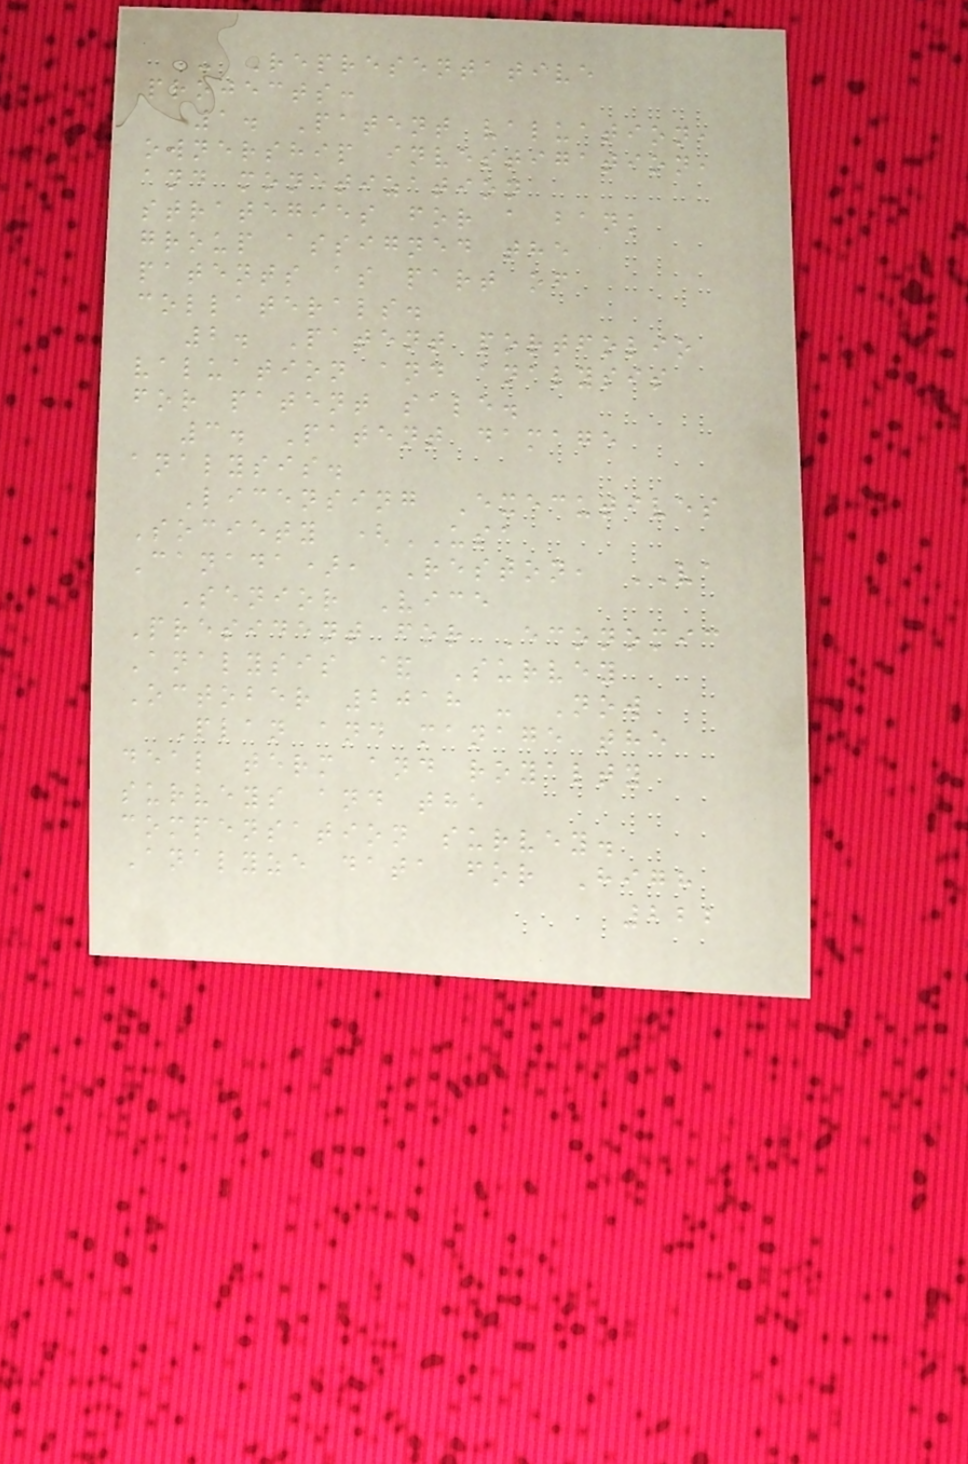- Representative
projects:
1. Patent valuation,
ownership investigation,
and monetization
strategies for a bank
group assigned the
patents as part of
collaterals.
2. Patent portfolio
valuation and analysis
for patent sale.
3. Patent damage
analysis.
Licensing Executives
Society (USA
Canada), Reston, VA
Senior Vice
President for Economic
Analysis & Survey
October 2018 - Now
Plan and manage the
deal term and royalty
surveys and the
compensation survey.
Analyze data for High
222
